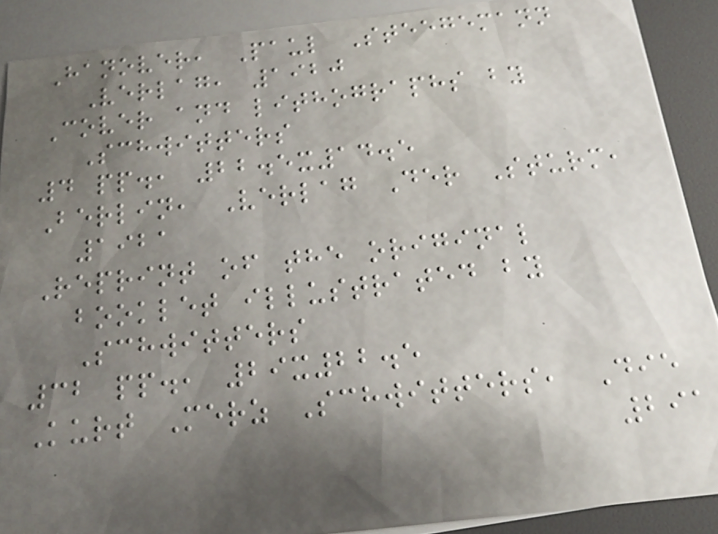Hanover, Paul Steegemann
Verlag, 1920
Cover and lithographs by
Schwitters
4 pp., 22.5x14.5
Berlin, Verlag Der Sturm,
1921
Reprint of the original
booklet illustrated by
Schwitters
32 pp., 29x22.5
Kurt Merz Schwitters, Die
291
